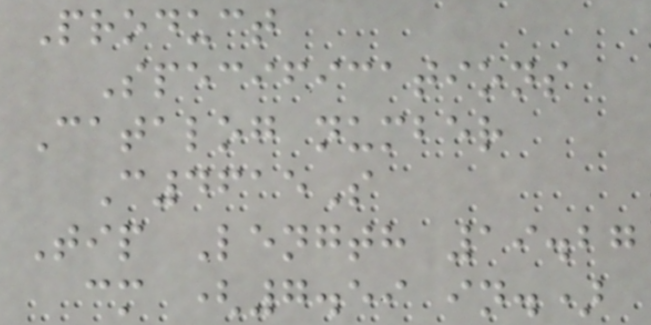Product
Specifications
Catalog number
C4615S
Tip Length 19.27
cm (7.59 in.)
